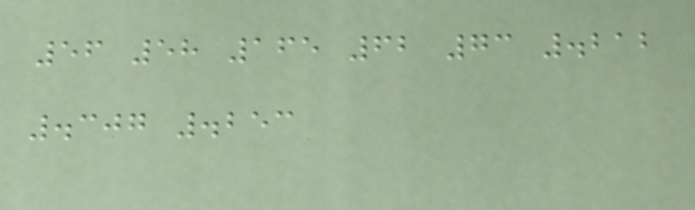56 58 165 62 73 .212
.307 .253
